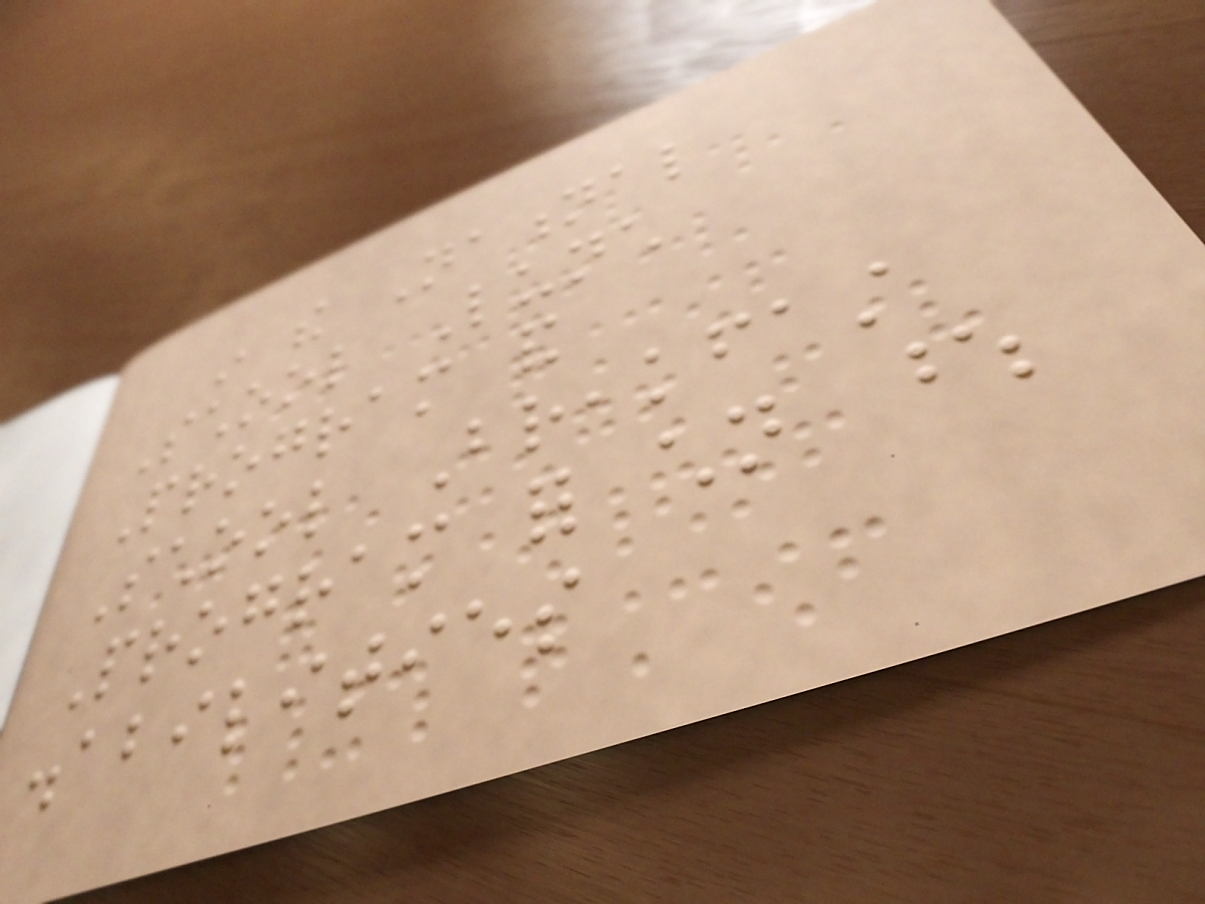in the National
School Lunch
Program and
School Breakfast
Program for children whose
disabilities
